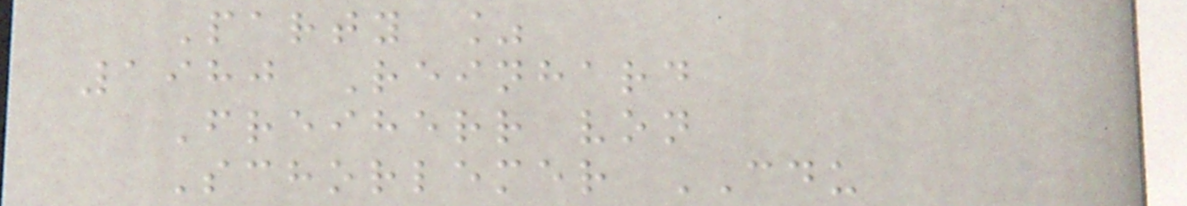Party %
1980 Reinhard
Freiherr von
Schorlemer CDU
